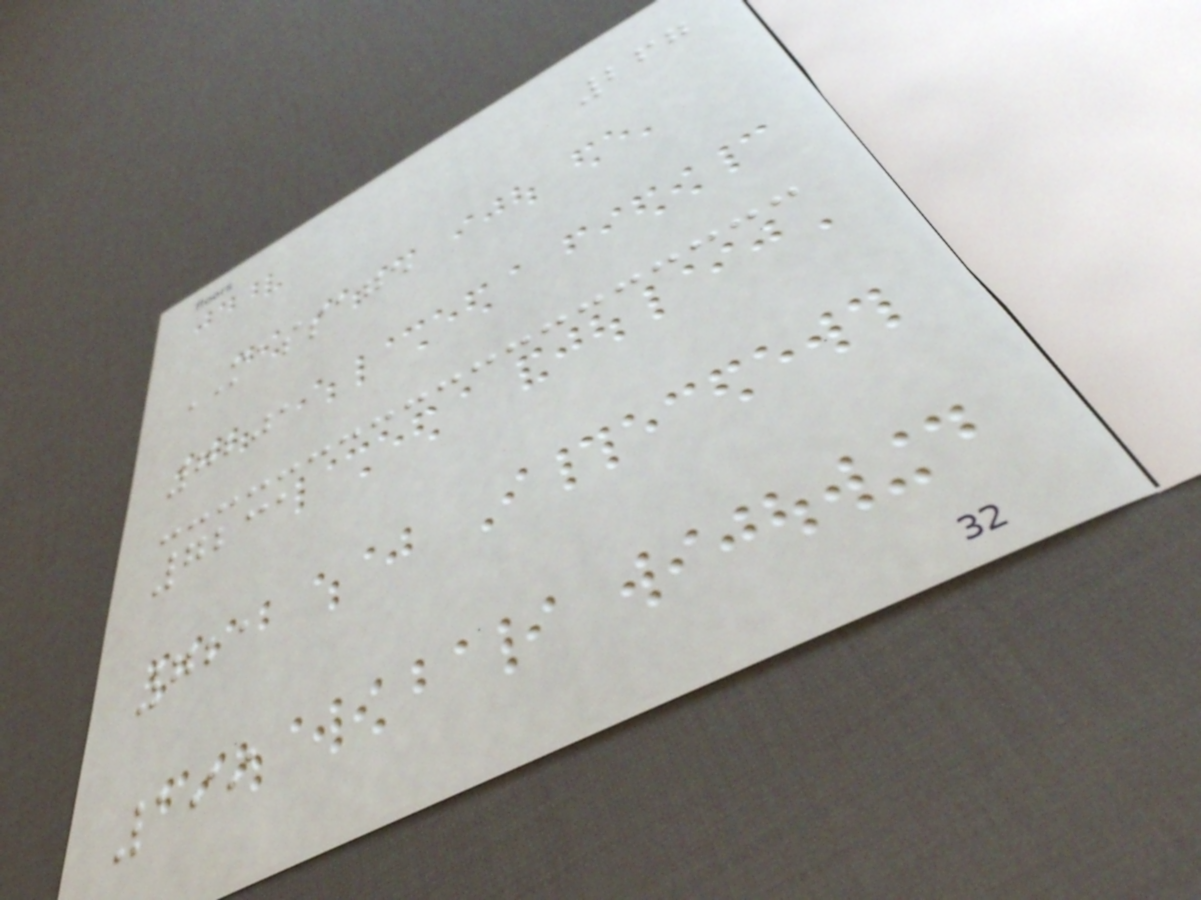267
MASSAGE
7201
7231
721
199
